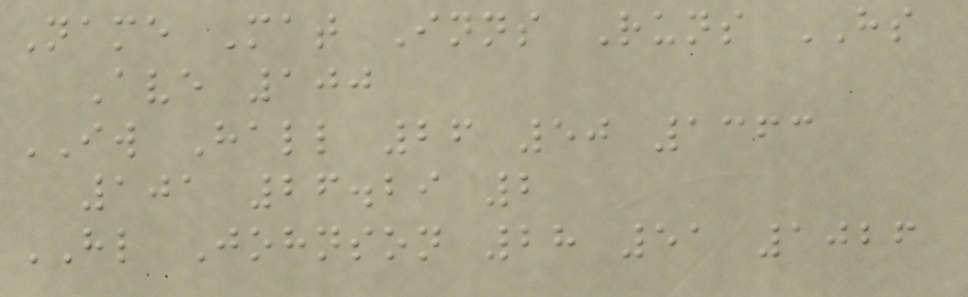Name Mat Inns Runs HS
Ave 100
IW Hall 26 50 1363
101 26.29 2
HL Johnson 28 51 1026
